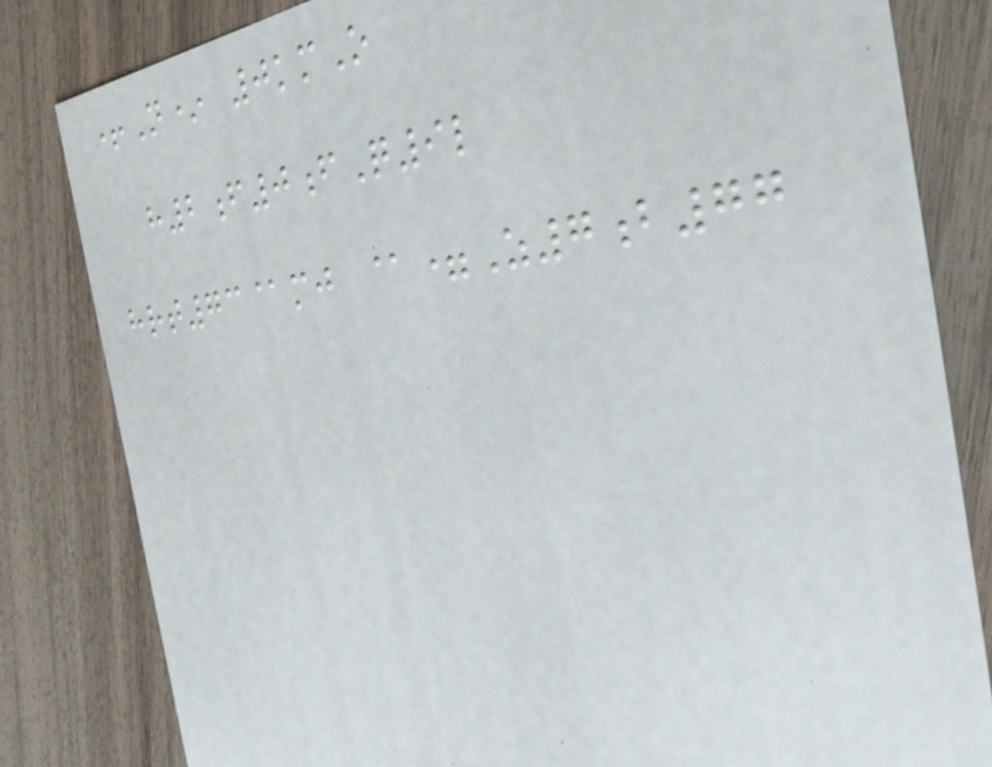+N* 0kmO
h2f0fQ9l
hrt73@mj @=Z7b77
